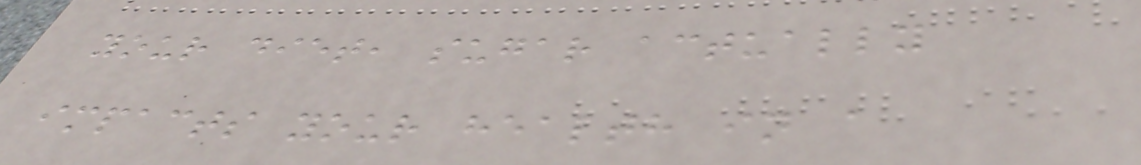your diet, sugar actually
impacts your health in a
